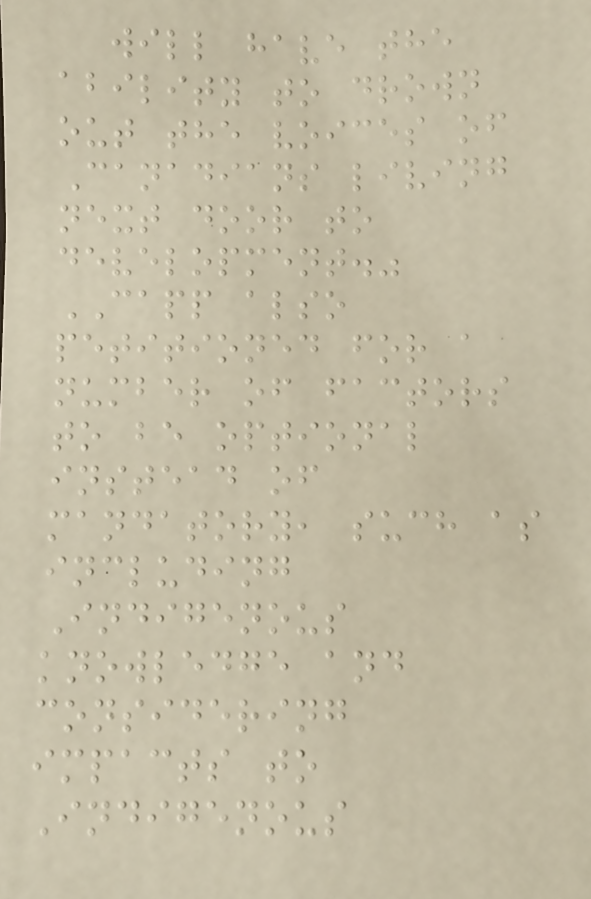will have the
ability to drown
out the voices of
Canadians living
next door to
development."
CAPP also
petitioned for a
number of factors
to be optional
instead of
mandatory, such as
including
Indigenous
knowledge and
considering
impacts to
Indigenous
